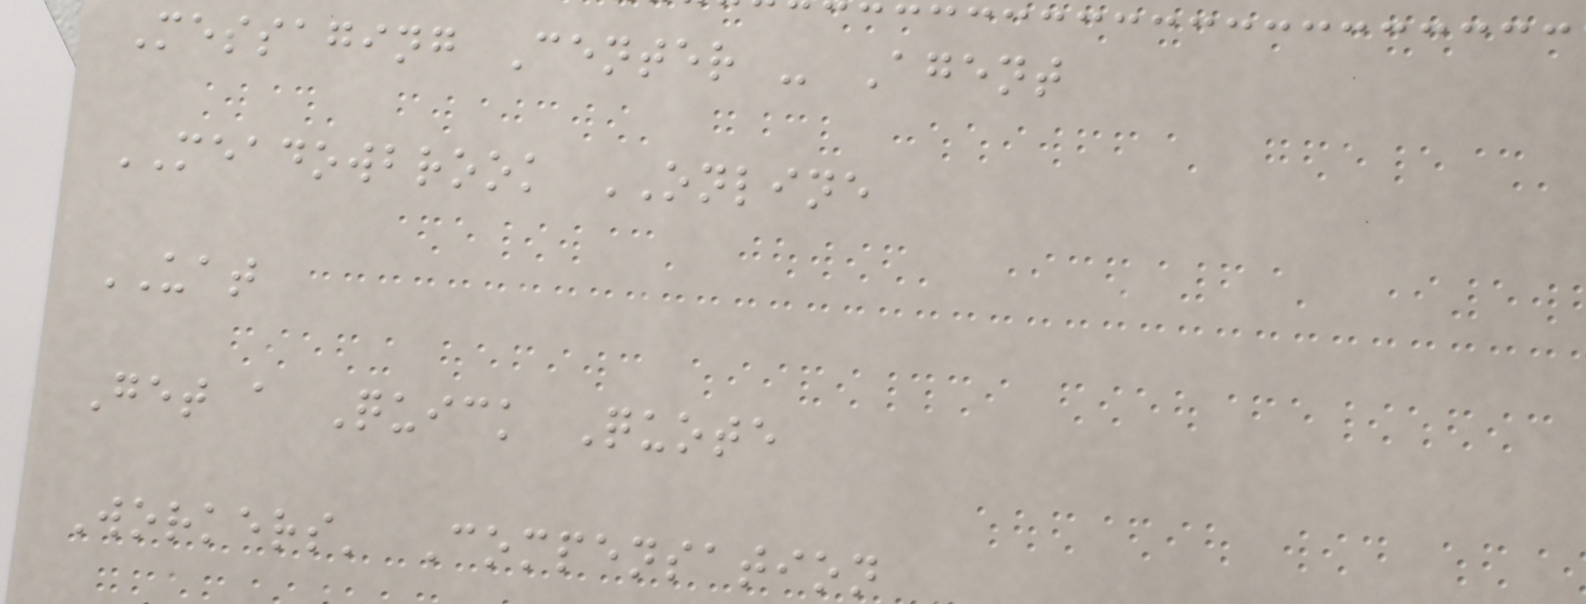Messaging Center - Agent
MEADOWBROOK ONLINE
UAT
Get a Quick Quote
Workers' Compensation
